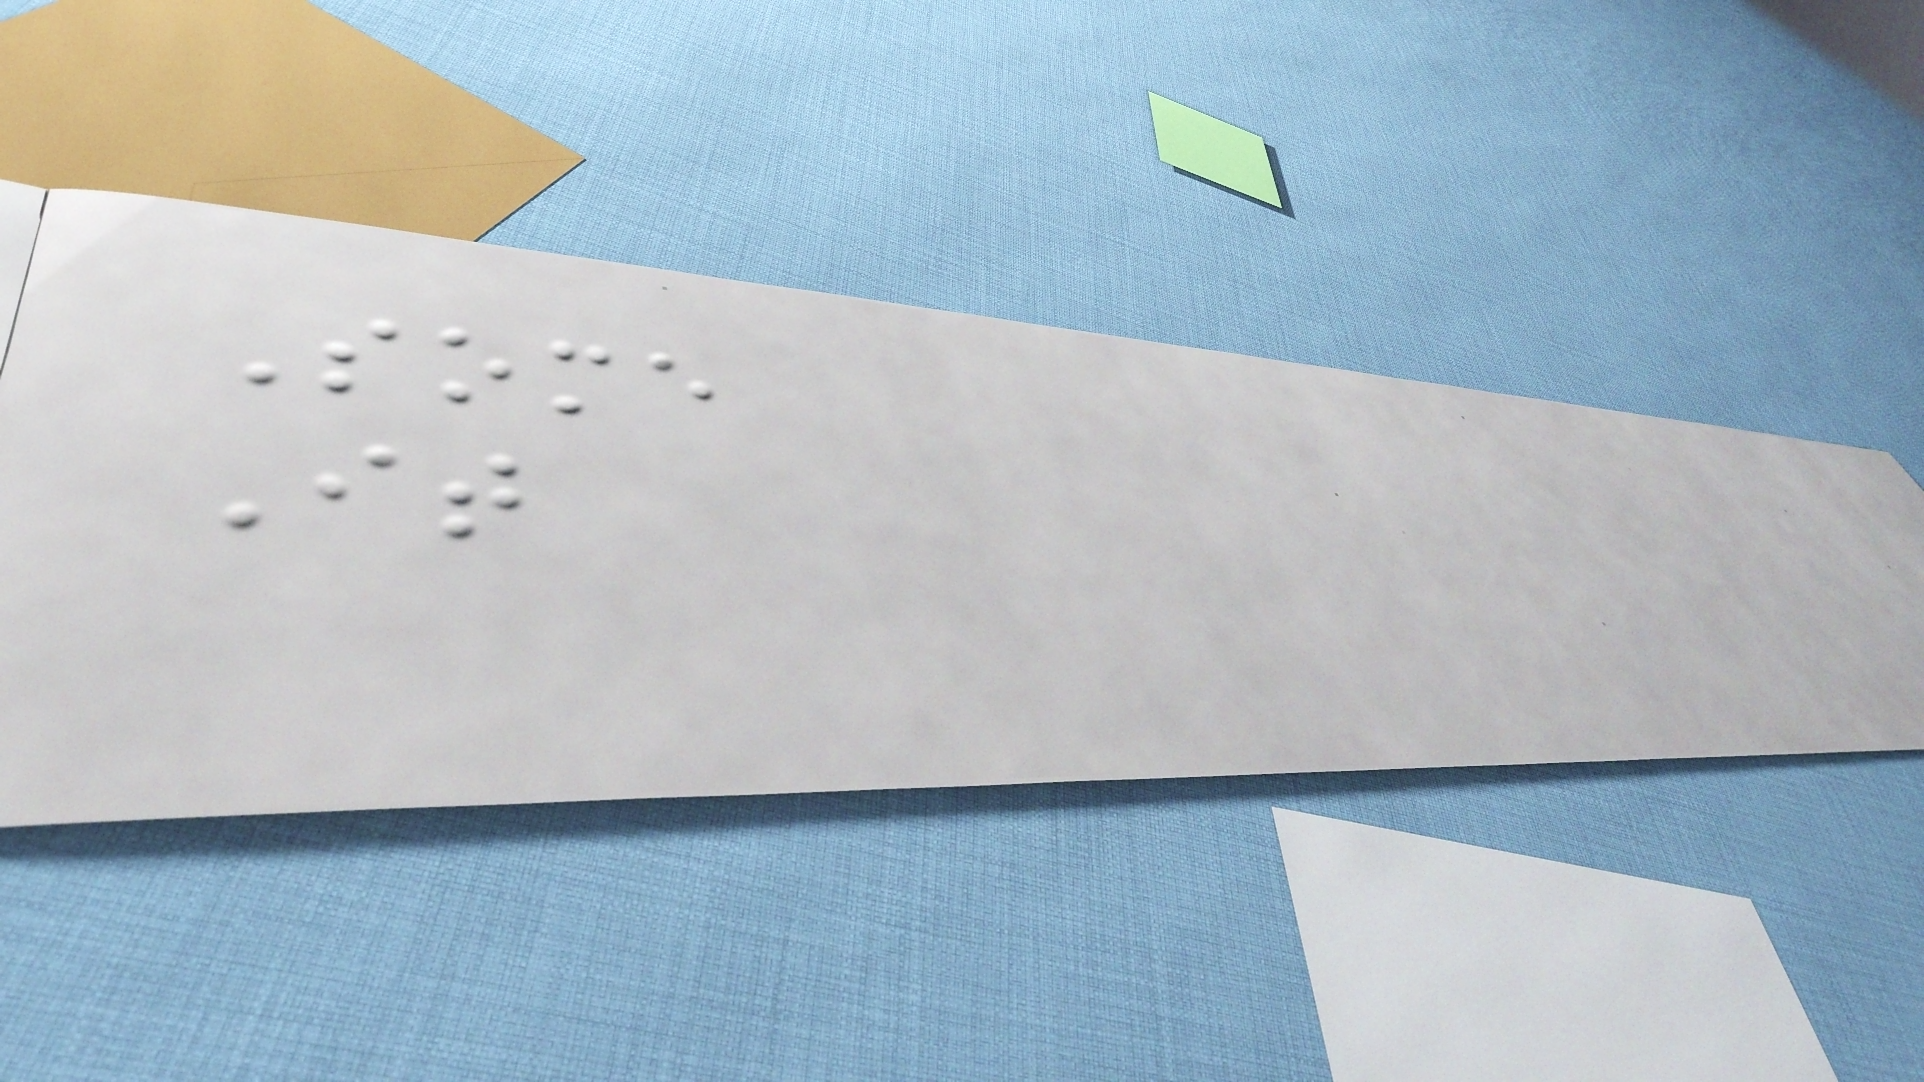Some
It
